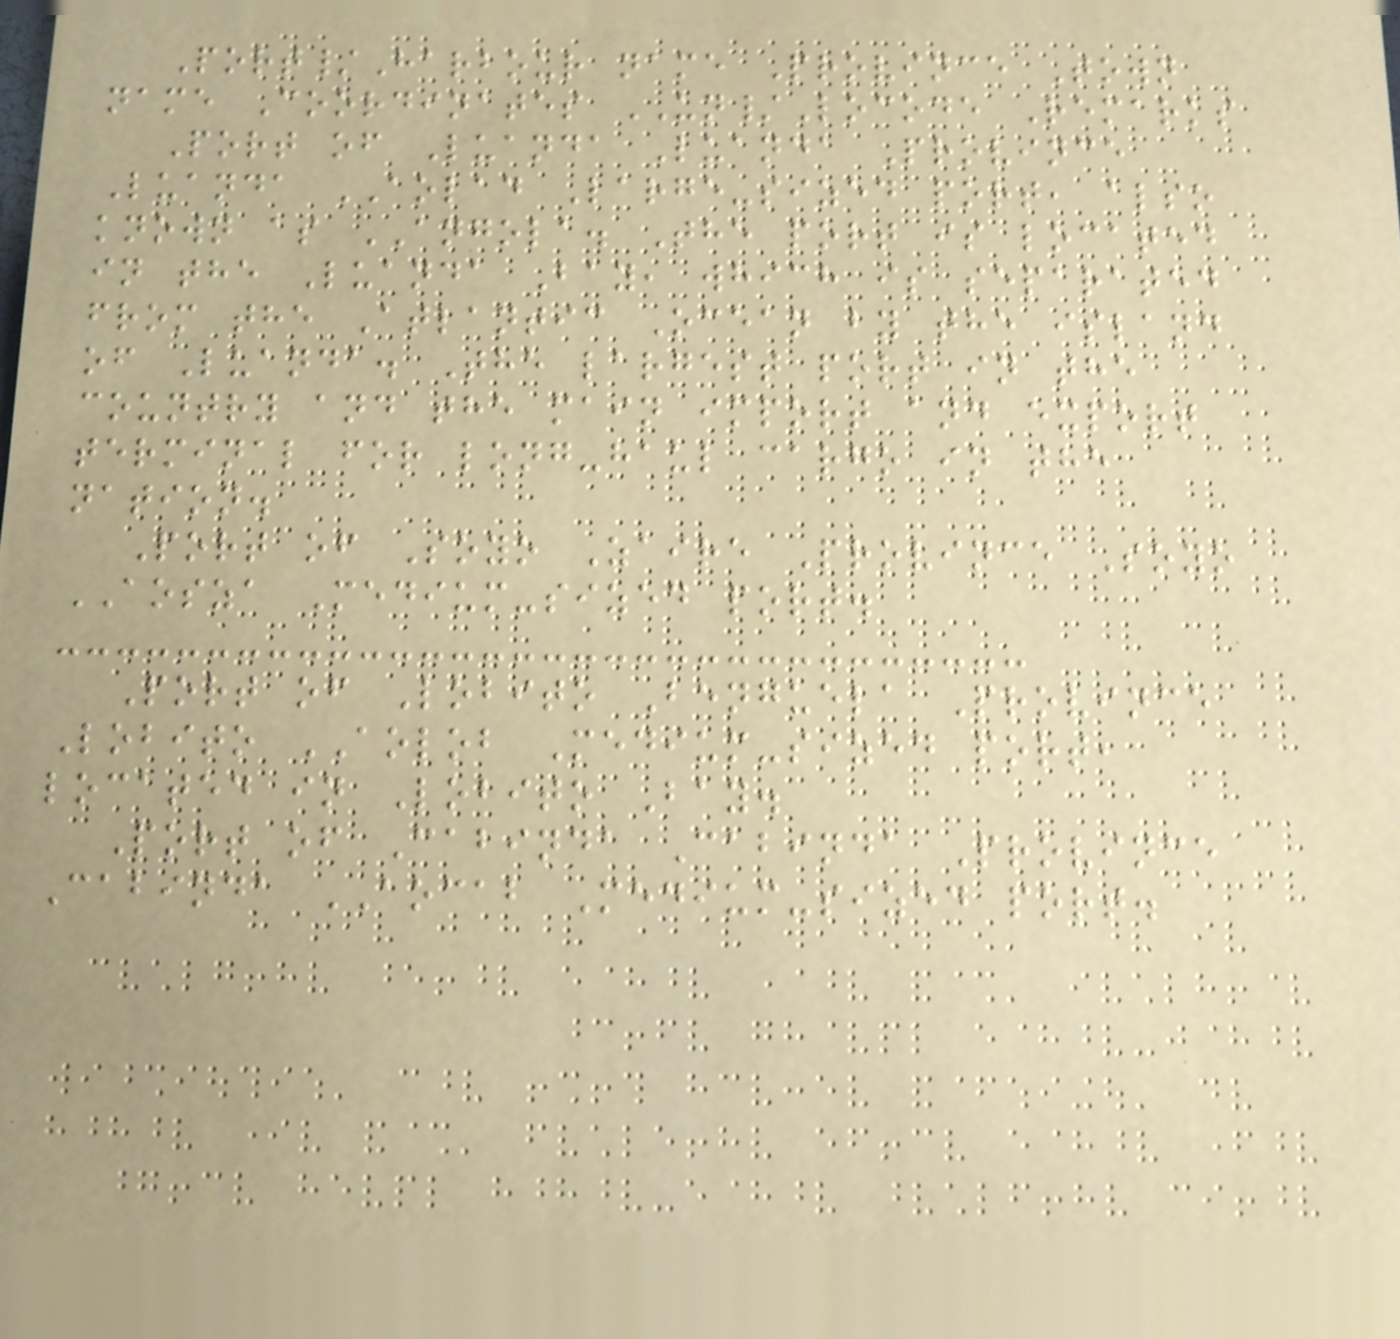Port/Harbour name Province Town
name Coordinates UN/Locode Remarks
Port of Luanda Luanda Province
Luanda AOLAD Large-sized port, also
known as ANGOLA. The port is located
in the Luanda Bay, which is separated
from the Atlantic Ocean by the island
of Luanda. The largest port in the
country and the main import and export
terminal for long-haul cargo in the
nation.
Port of Soyo Zaire Province Soyo
AOSZA Medium-sized port.
Port of Lobito Benguela Province
Lobito AOLOB Medium-sized port,
located in Lobito Bay.
Port of Cabinda Cabinda Province
Cabinda AOCAB Medium-sized port.
